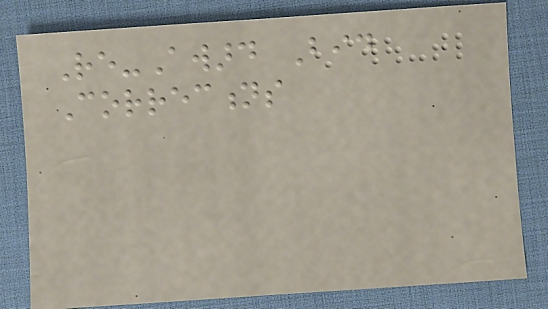Re-Award Bid
Corrections
